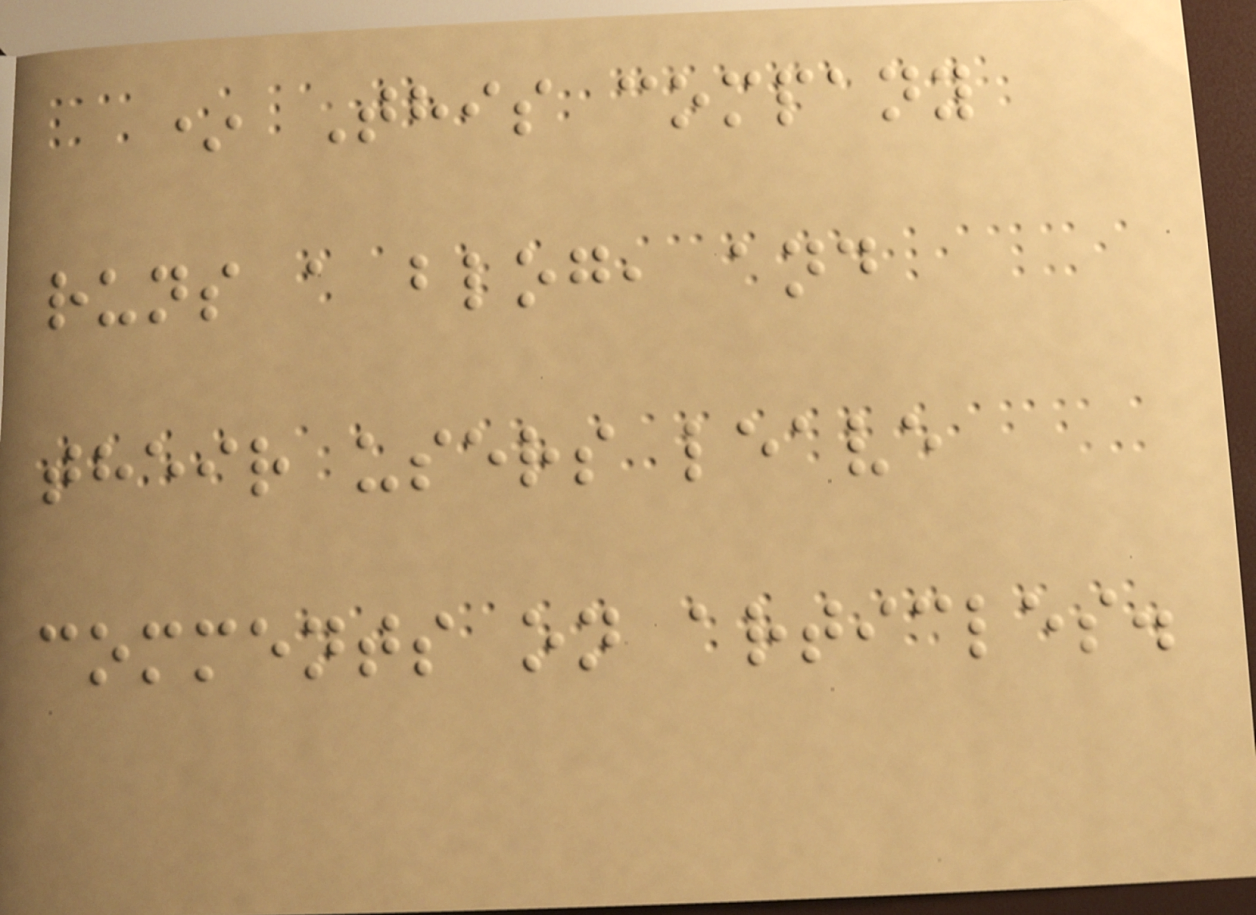* This company
runs a blog, and
their users leave
comments on articles.
